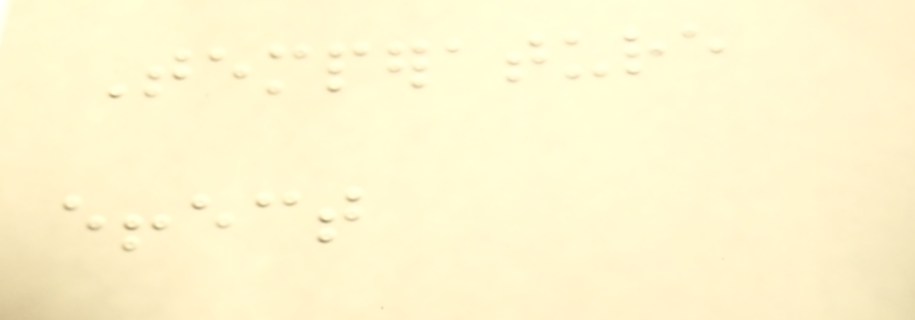Temperature
effect
